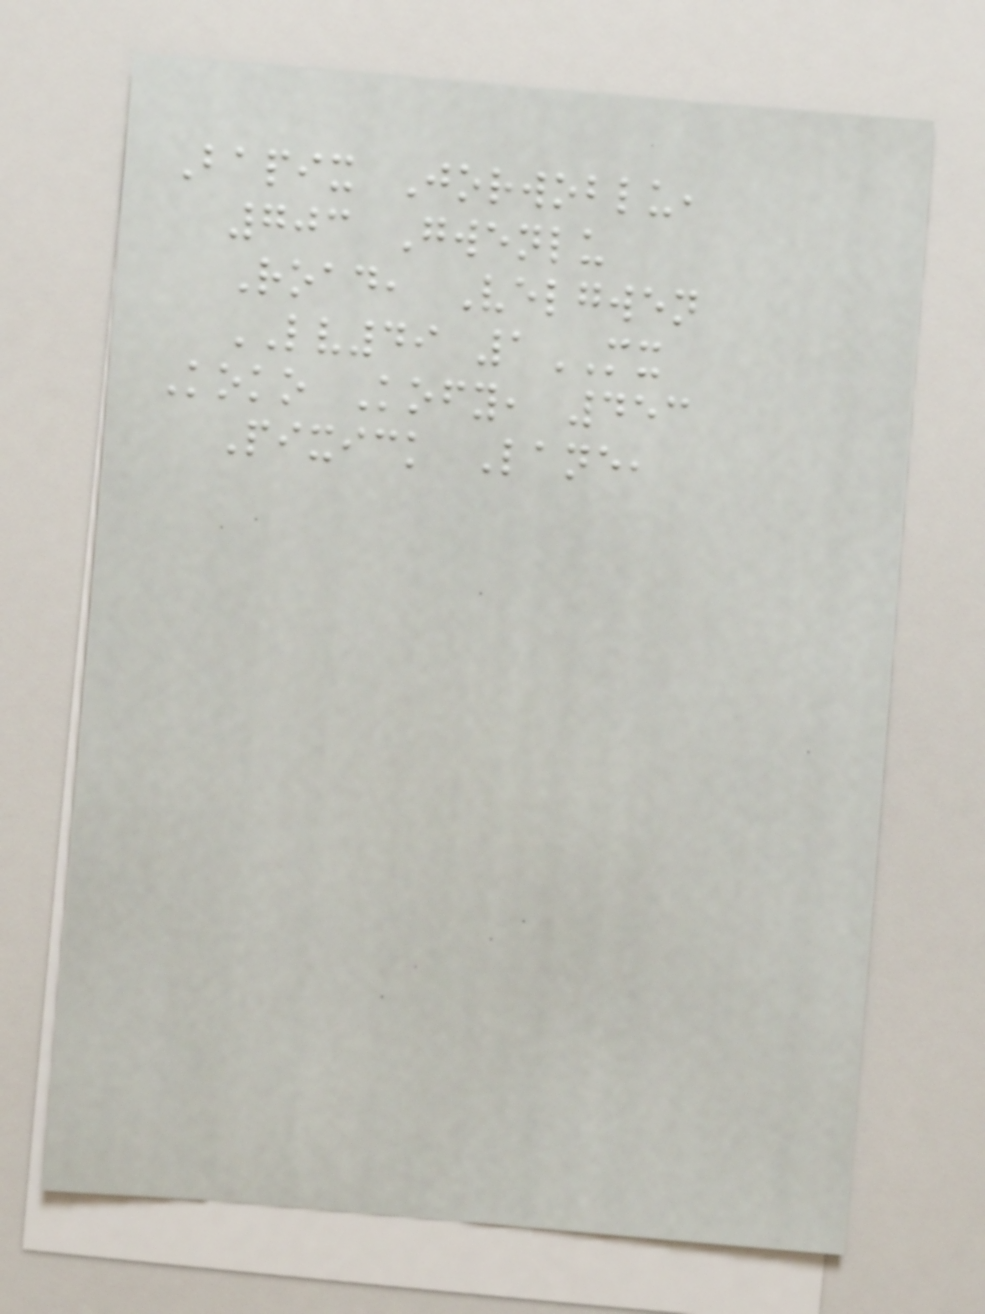Bapix Jorwoblu,
703 Gwenlu
Road, Velgwen
LV49 1MX
Koko Kofy, 453
Pixick Lane,
